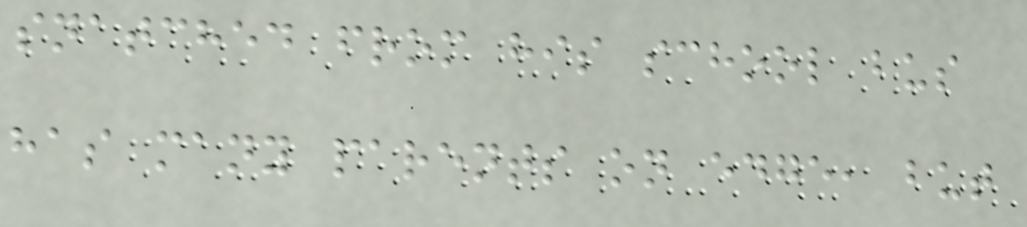snatched from his school bus
has many parents on edge, but
